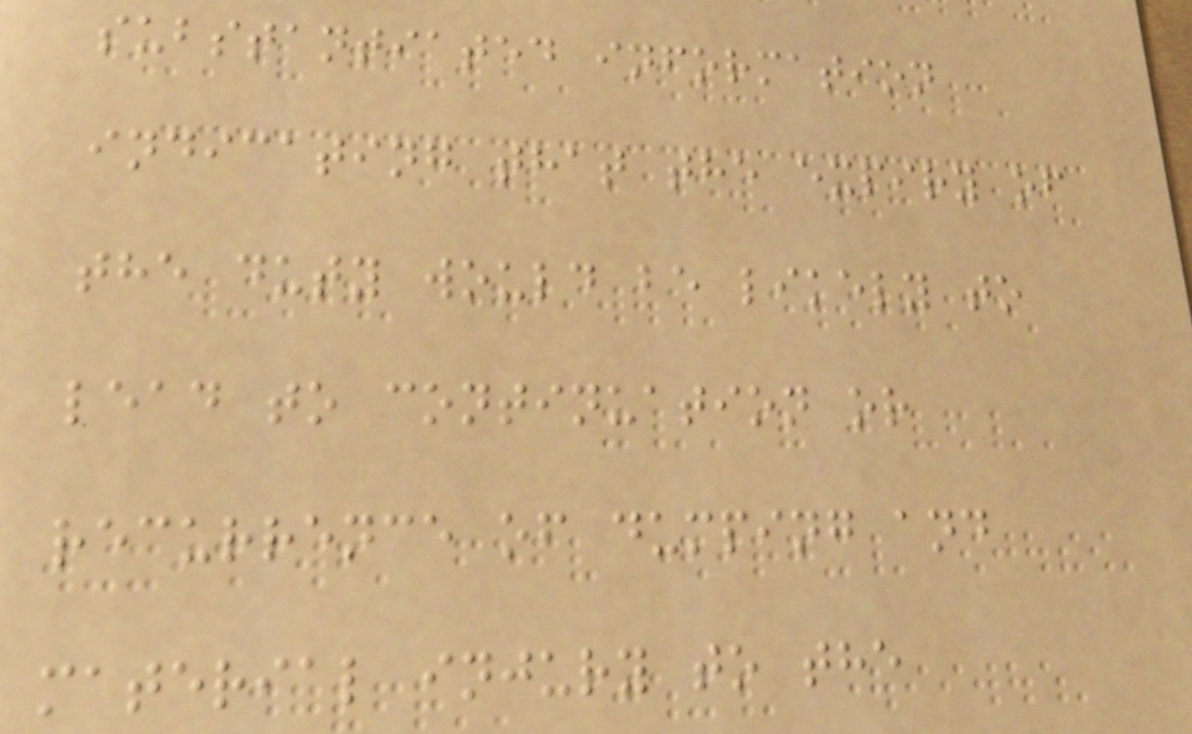substantiated information
indicating that the expiry of
the duty would be likely to
lead to continuation or
recurrence of dumping and
material injury to the
